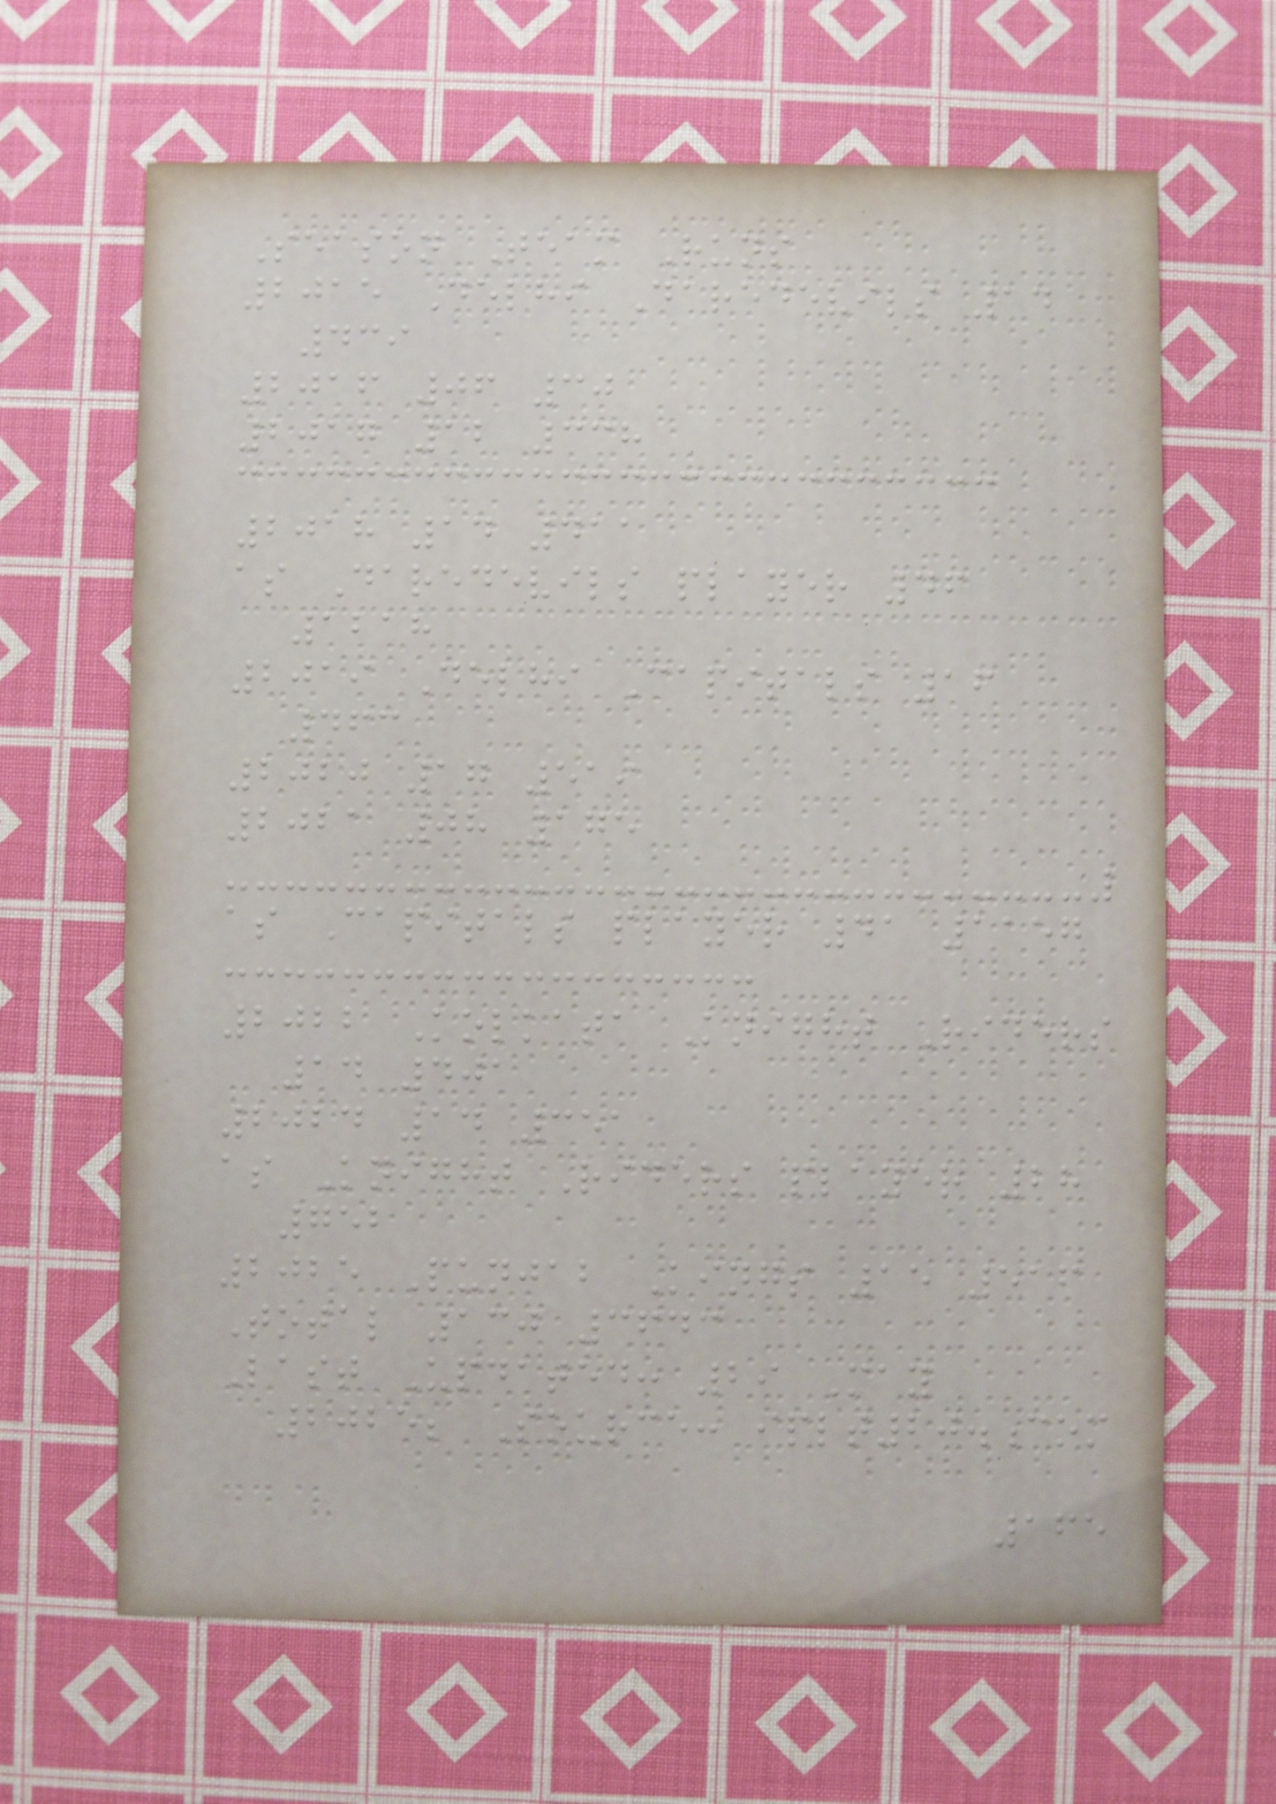Season Team Runs
2015 Delhi Daredevils 14
439
2016 06 30
2017 12 338
2018 14 411
as Daredevils player 46
1218
2019 Delhi Capitals 16
463
2020 17 519
2021 08 175
as Capitals player 41 1157
2022 Kolkata Knight Riders
14 401
2024 14 351
as Knight Riders player 28
752
2025 Punjab Kings 15 516
Total 130 3643
Last Updated: 29 May
2025; Source: iplt20.com
165
